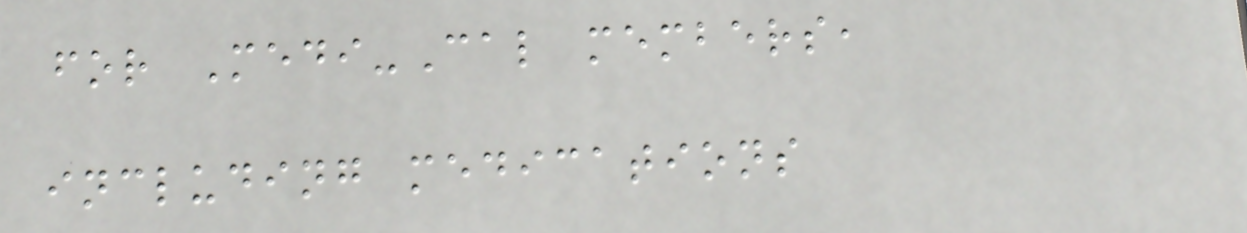for Medi-Cal members,
including medications
